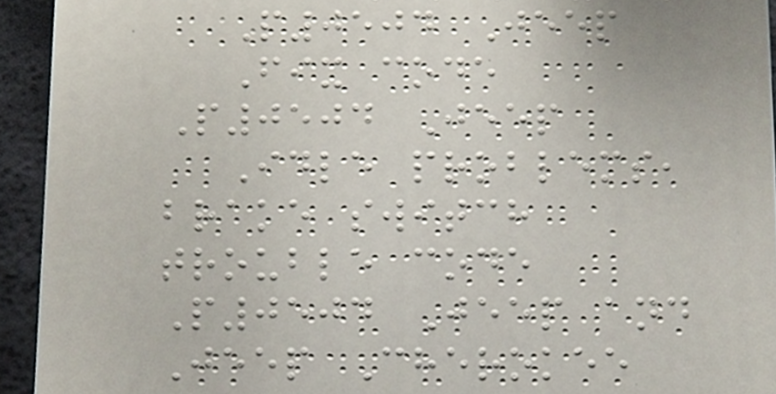P0504 Jeep
Fix code
P0504 Jeep
Idle problems,
brake switch
trouble code
P0504 Jeep and
Jeep Cherokee
